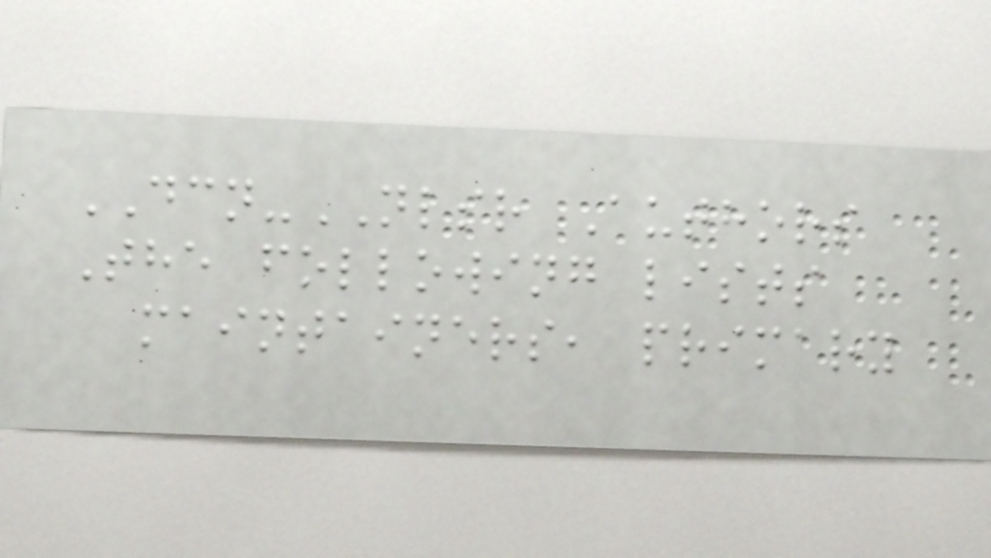DCN-NLSR Authors
The following lists
maintainers, primary
